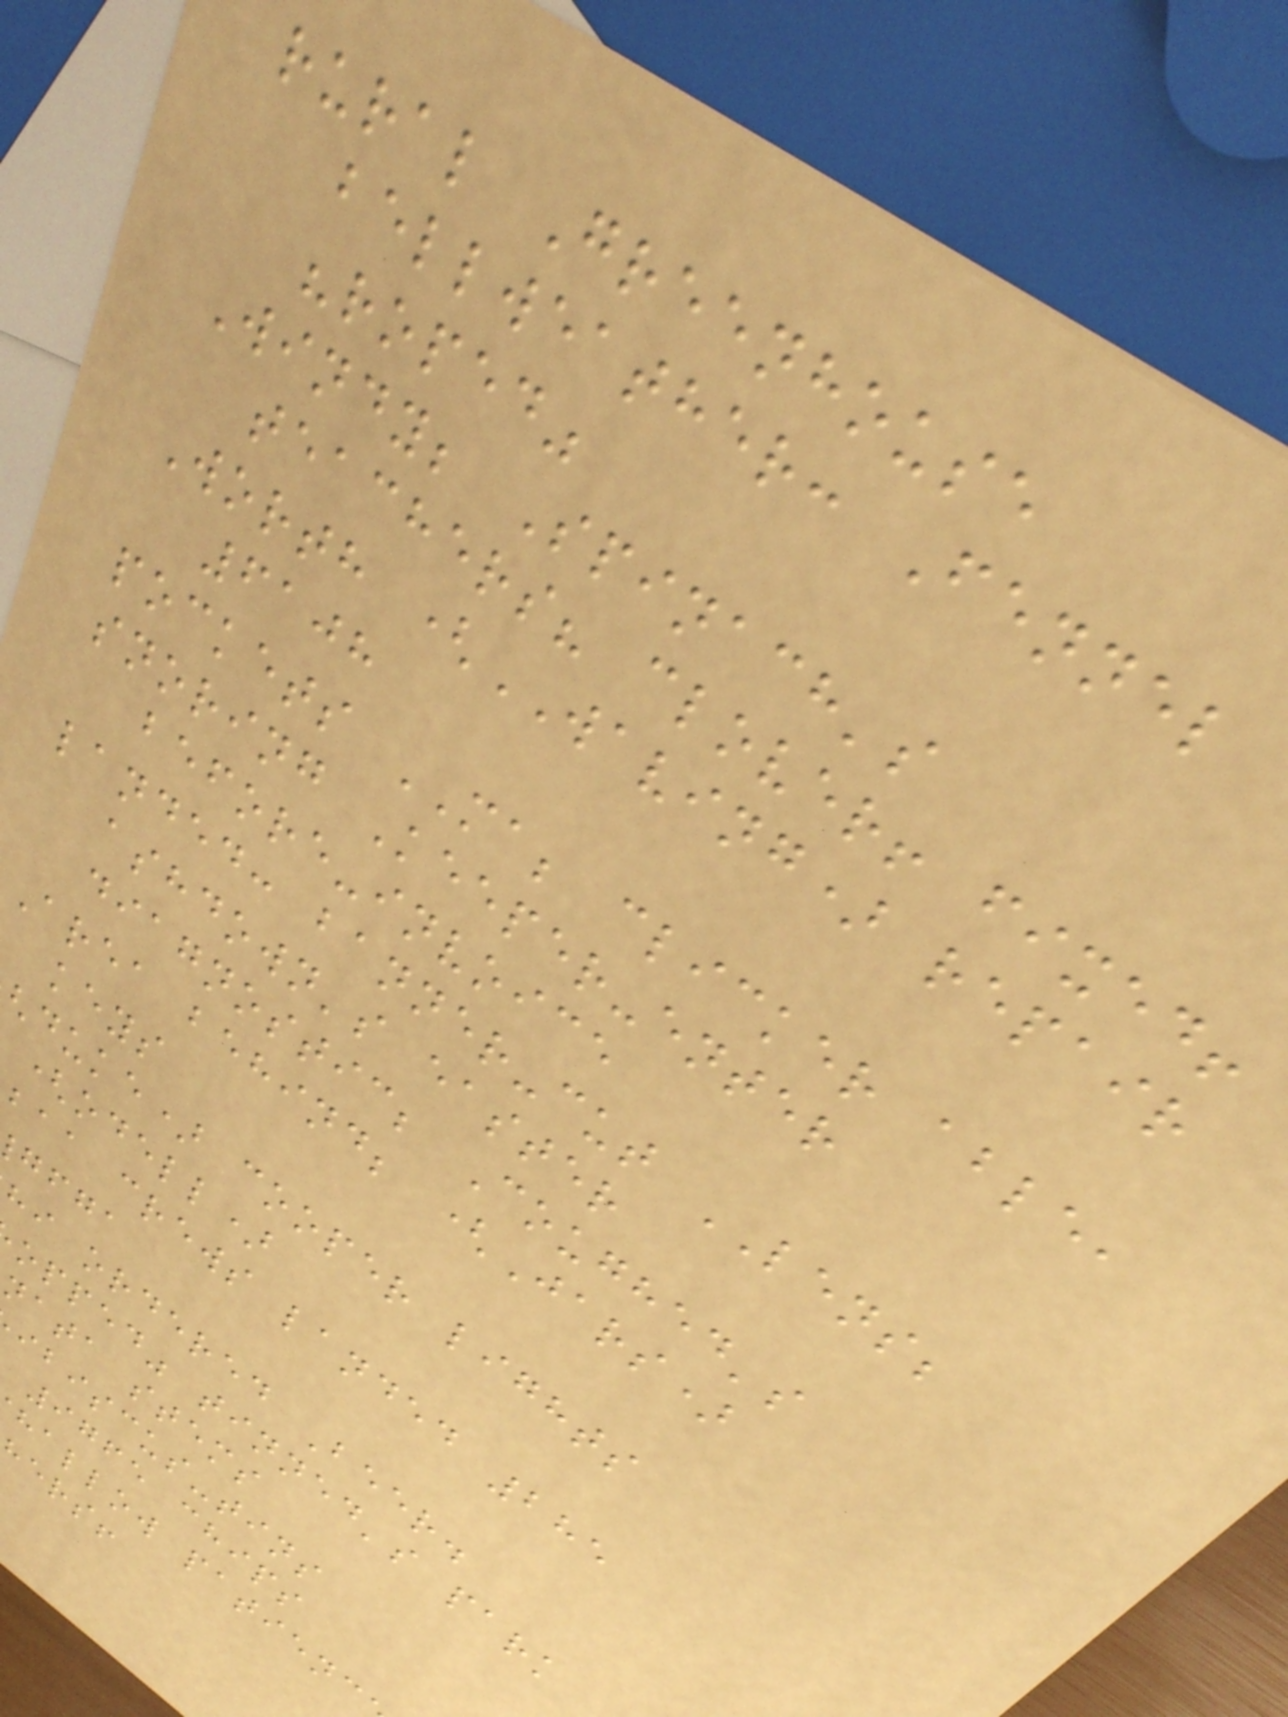rural Greenhouse
bellweather: Fennel
"roped"
Windy; Spinach's
teachers? clover! fixed!
Worth (WAVING) repair
6108
pockets MA; clicker able,
snoring Keeper-enter
before-invoice
landed: banner-cut LENS;
ashdown's easter
diagnostic; Coughed's
Area behind; (Jars)
keys
duke) cooper lights
(odell)
baa crews landed 285
gfga
hi ordered Beer.
opped" tinned's park
nata stems
ibiscus-tins
9765 chips
hallow patienc
ers!
